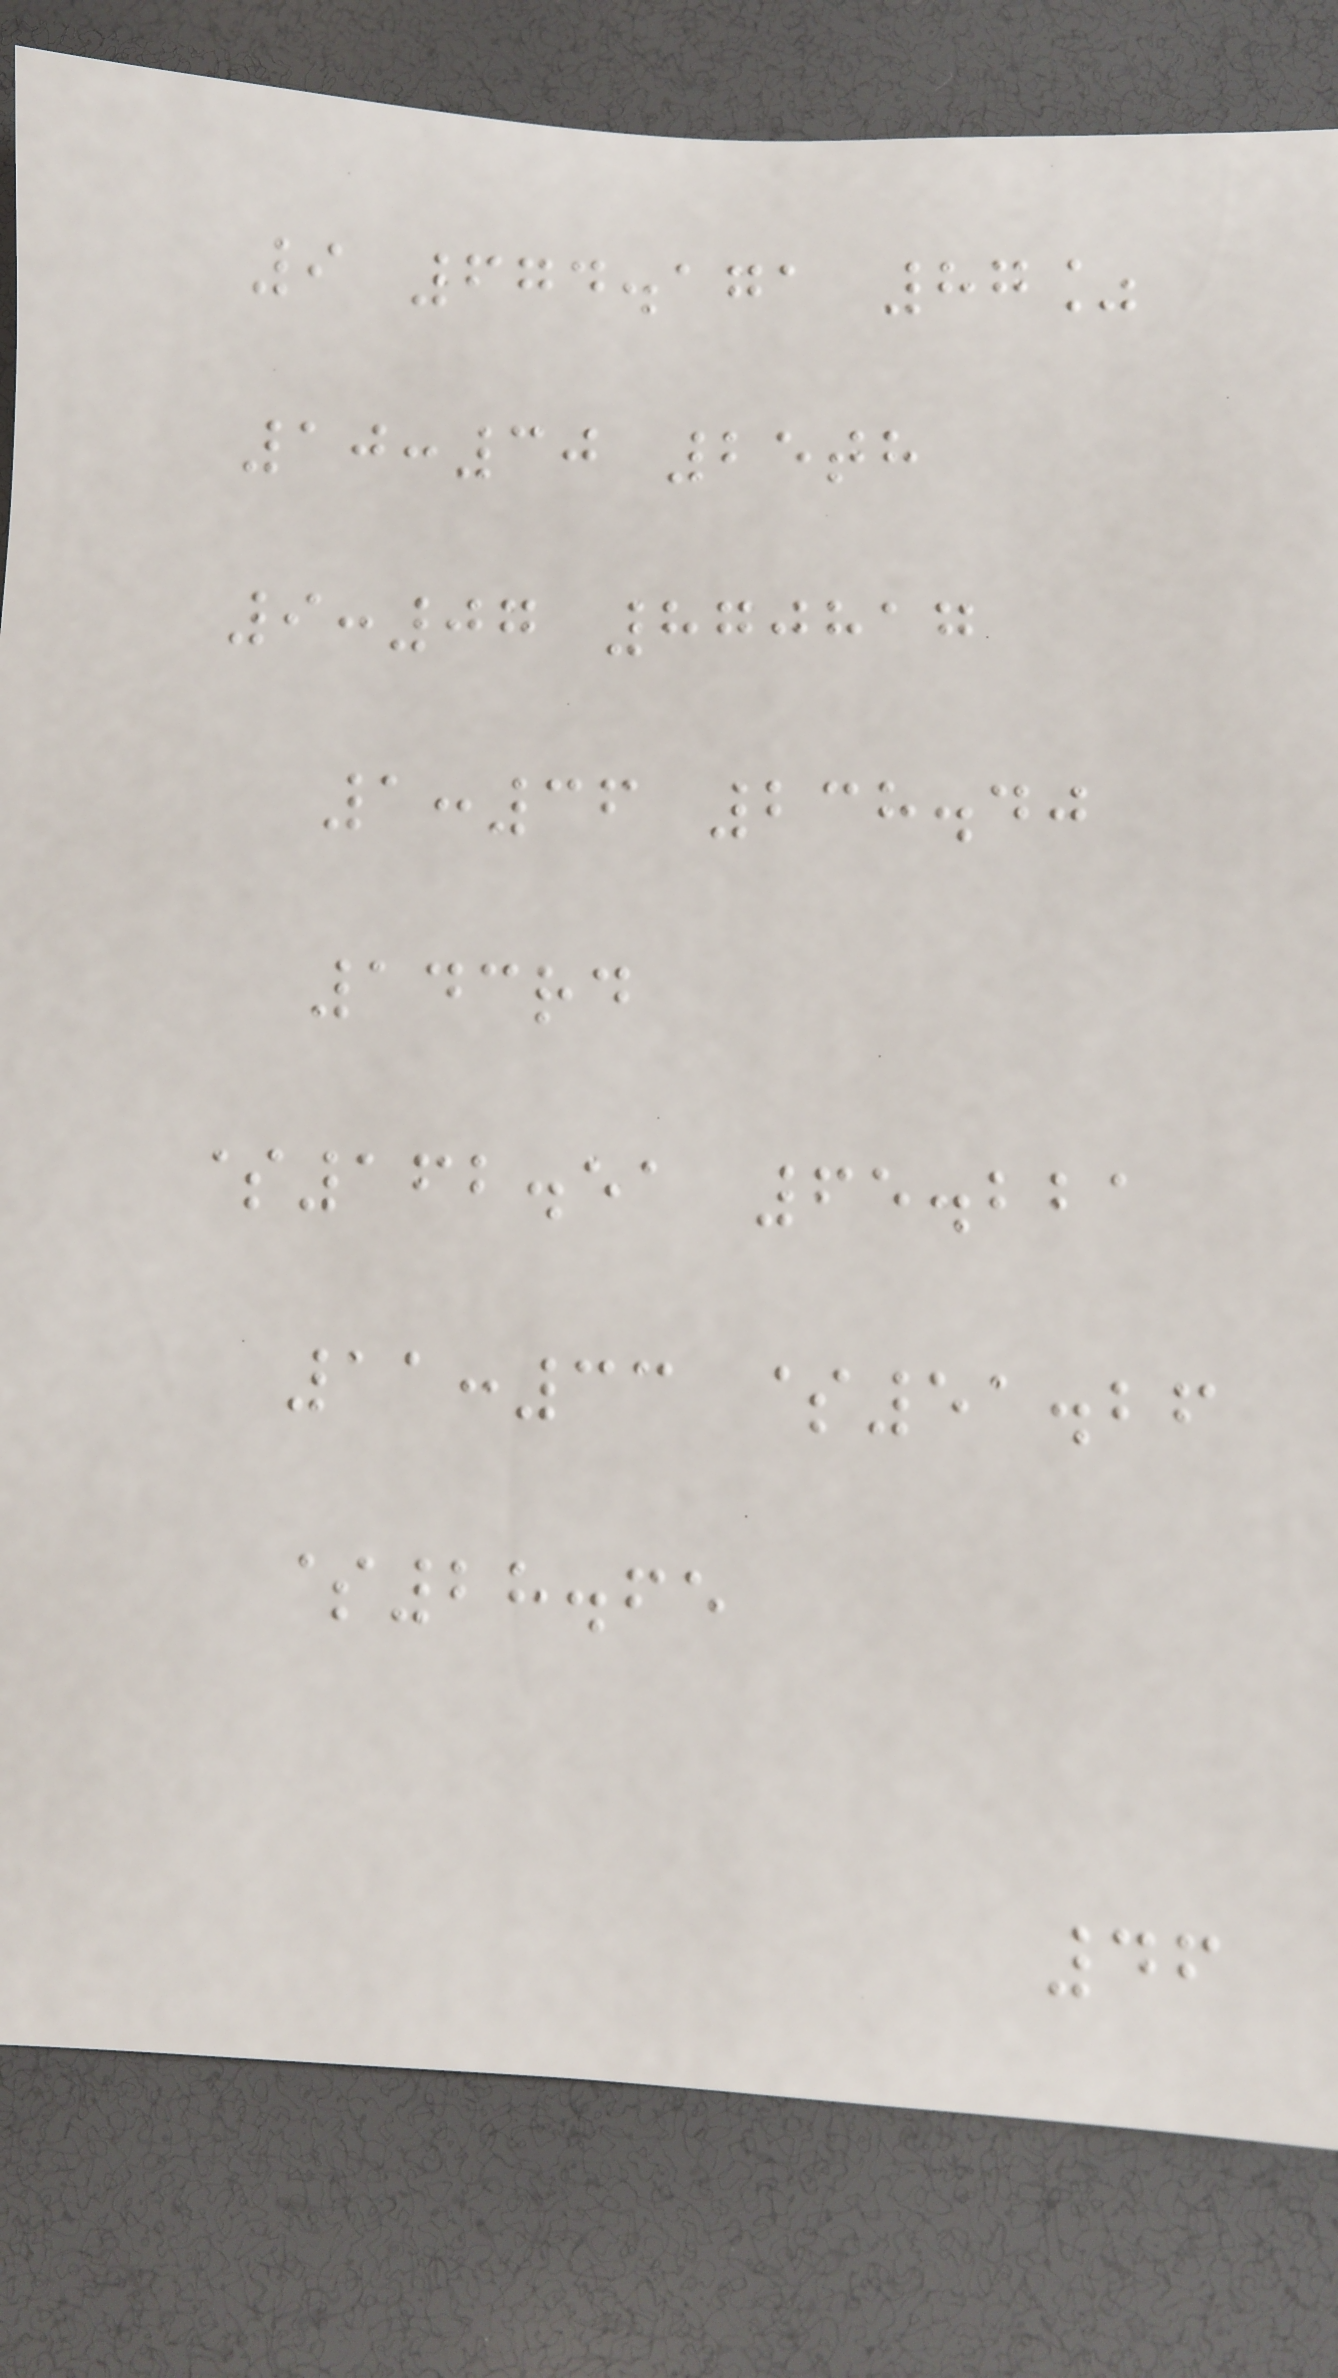9 674.171 87%
10:30 25th
9:07 870817
1:36 238.40
143rd
$162.51 65.221
11:33 $51.26
$28.65
46
